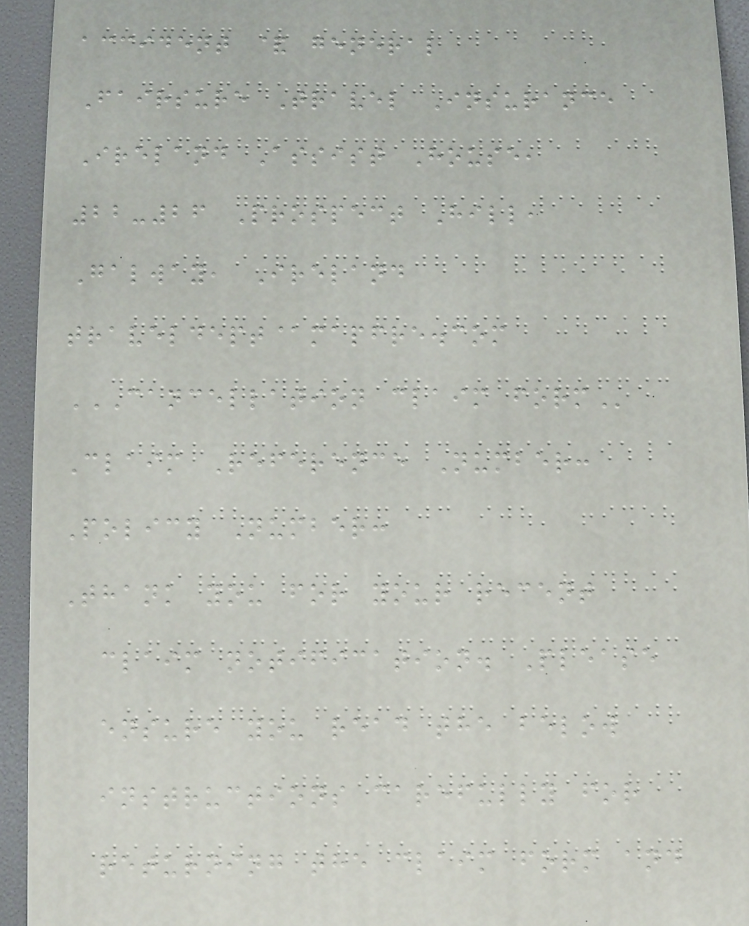accident & general
Fairsure Travel Insurance
Ireland Assist House,
22-26 Prospect Hill,
Galway, Ireland
traveldept@mapfre.com
CANCELLATION CLAIM FORM
Claim Reference Number:
Policy Number:
Thank you for your recent
claim notification. Please
ensure you read the below
instructions carefully for
returning the claim form and
